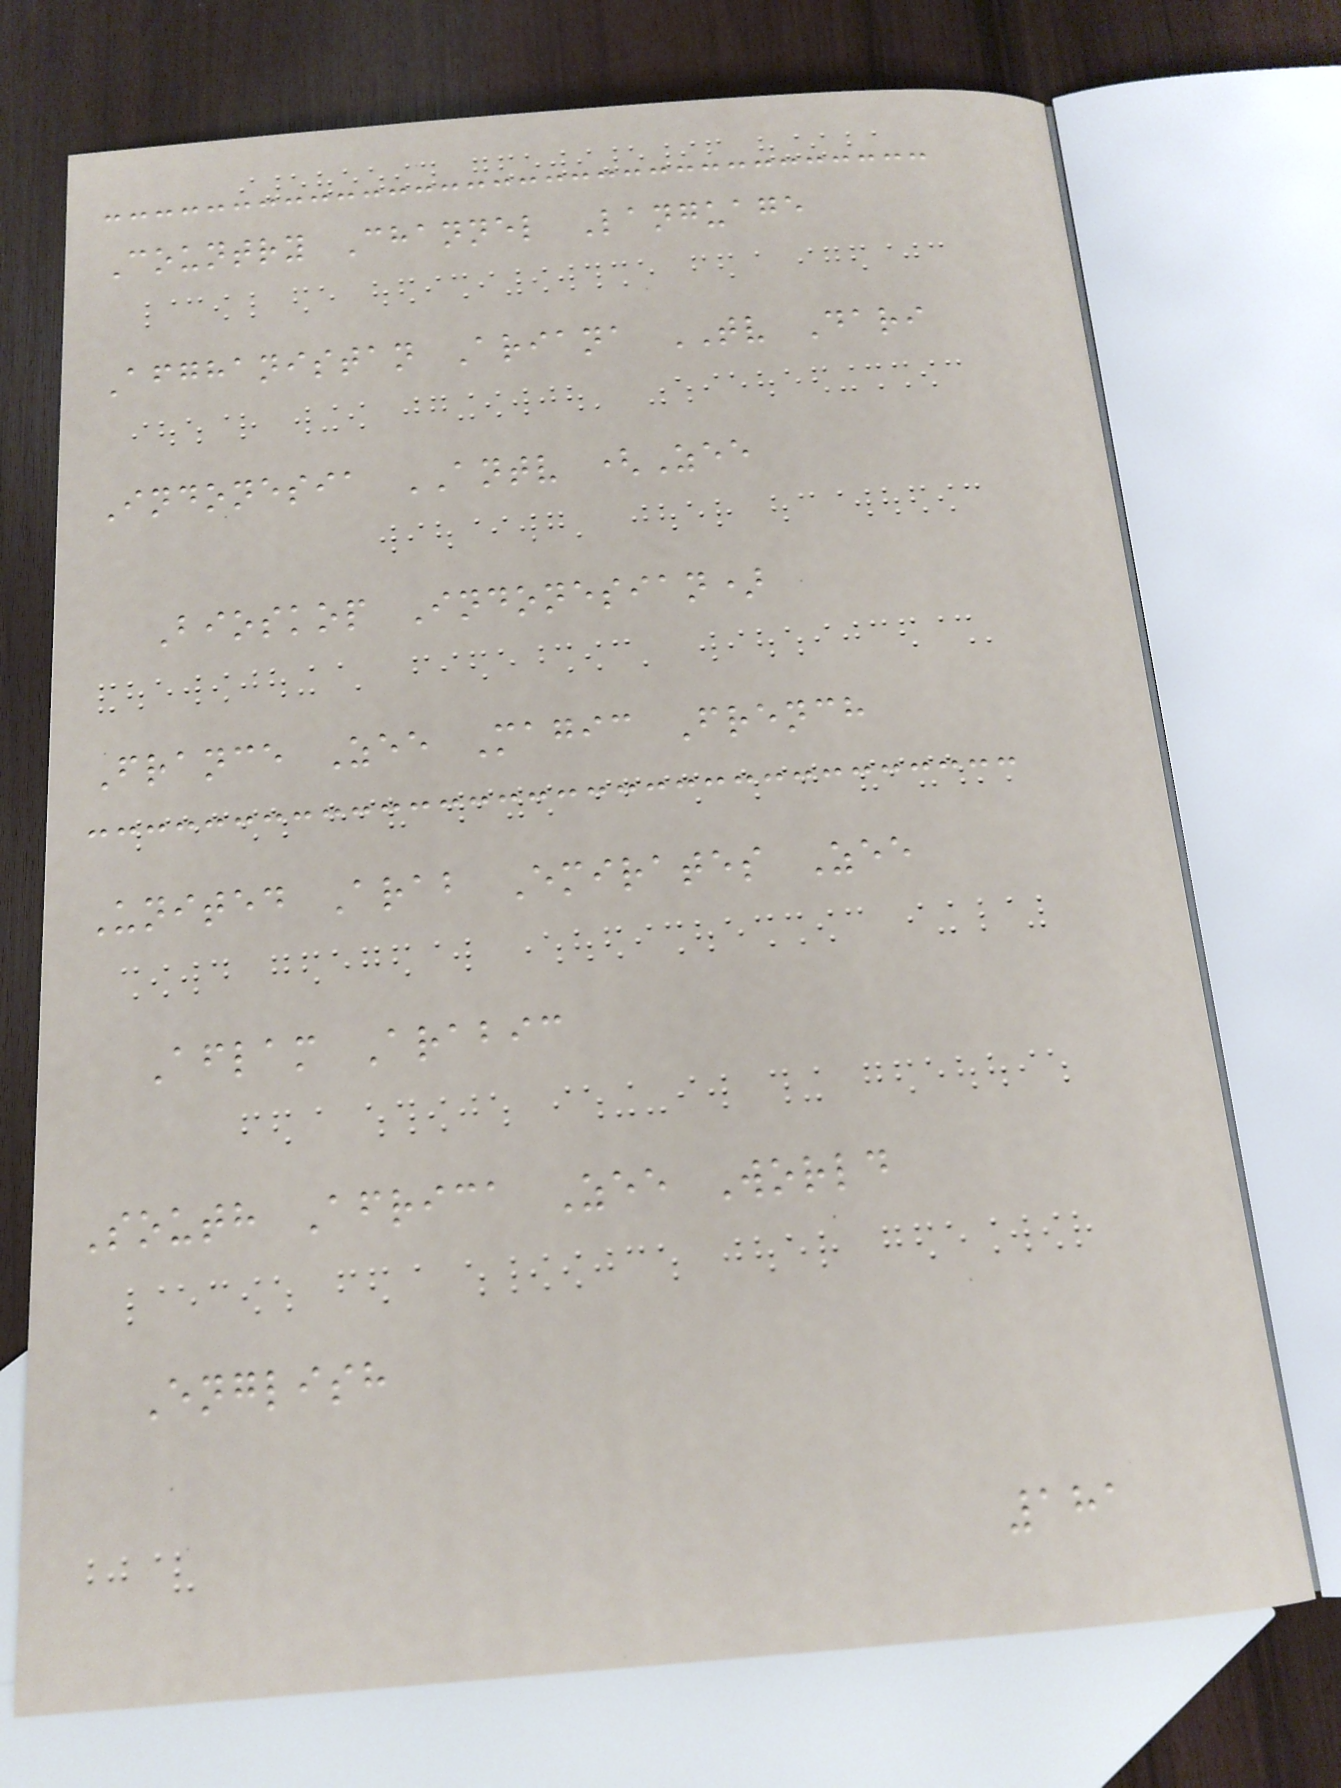Country Channel Language
Afghanistan Ariana TV Dari
Indonesia ANTV (Zee
Bioskop Indonesian)
France Zee Magic French
United Arab Emirates Zee
Aflam Arabic
South Africa Zee World
English
181
